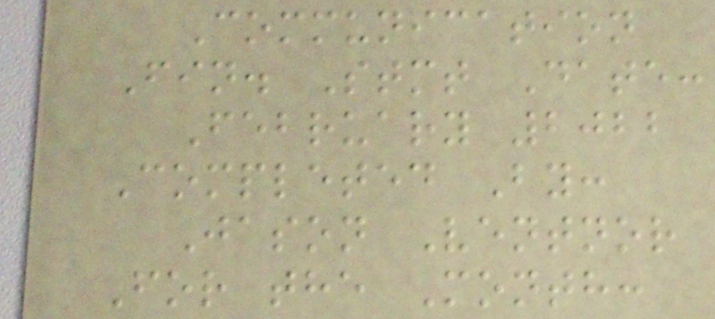Communication
Fin. Stmt Date:
February 2022
Completed By:
Jason Ventnor
For the Month:
